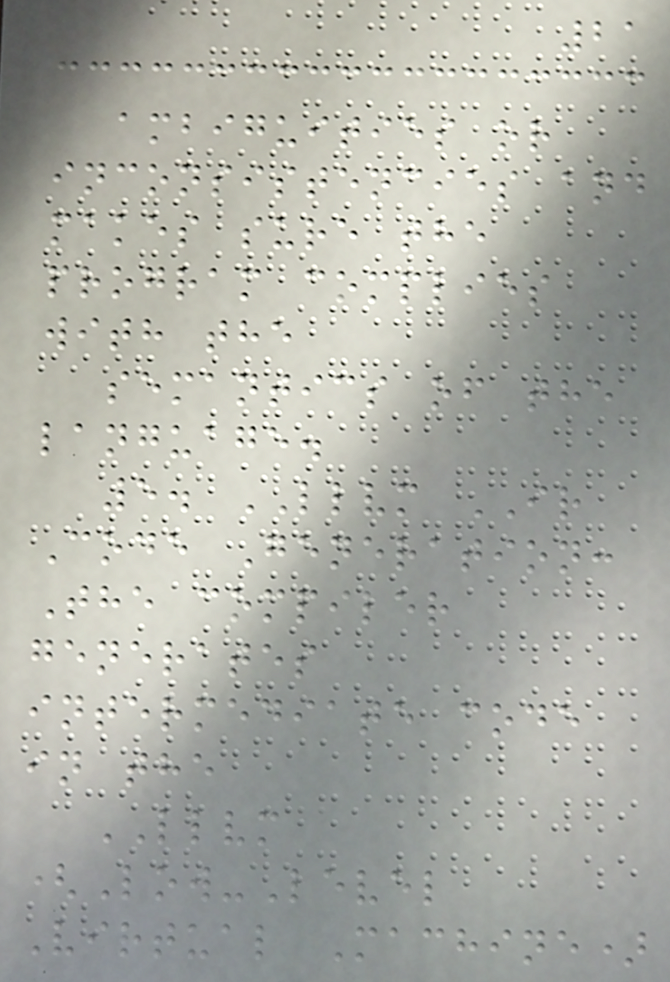21
ambiguities or
inconsistencies and
makes sure the
program complies
with the
semantics of the
language.
5. LLVM IR
Code Generation:
The compiler
generates
intermediate code
in the
LLVM
(Low-Level
Virtual Machine)
